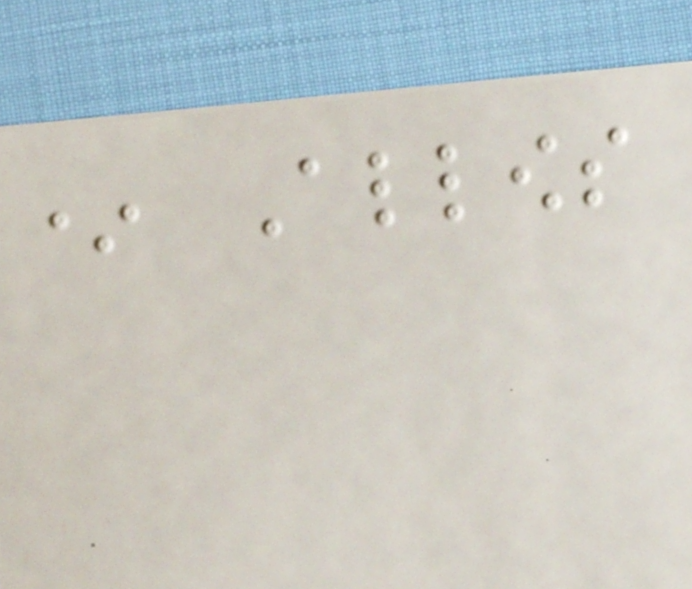* Allows
